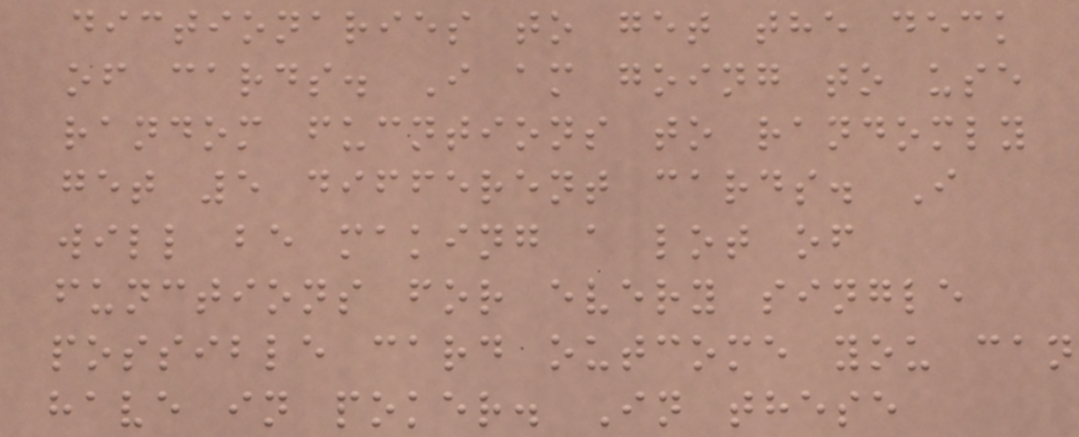dictionaries to get the deck
of cards. I am going to use
random fucntions to randomly
get 5 different cards. I
will be making a lot of
functions for every single
possible card outcome you can
have in poker. In these
